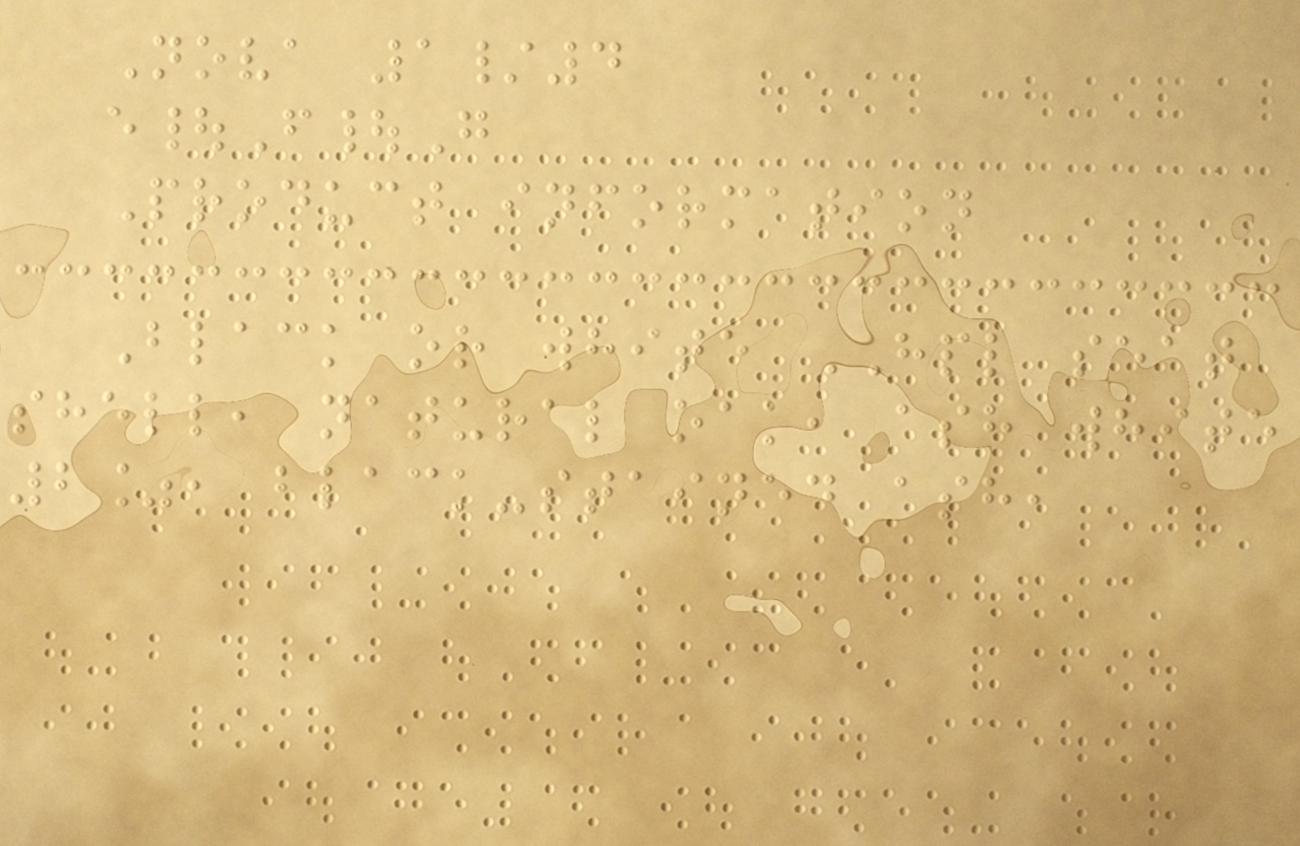Nova 1/4
e|F|G
Product information
Black or white HPL seat
shell, natural oak, ash white
2%, black-stained ash,
